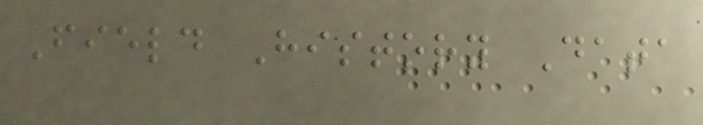Field History Data
